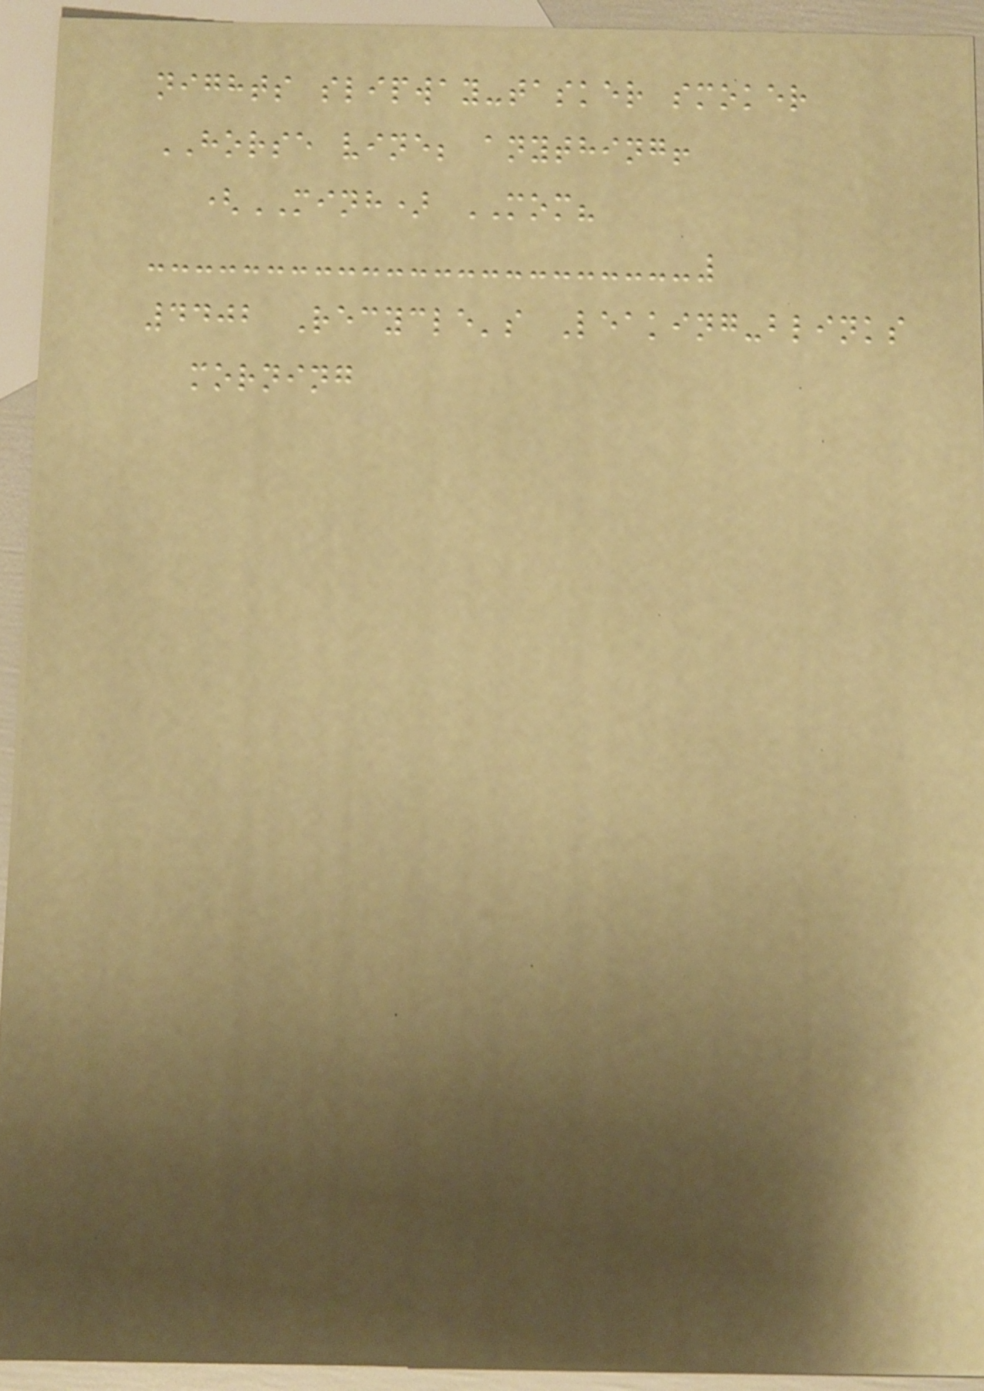nights slipway-tasker smoker
HORSE vine; anything!
(MINH) MOM?
4402 Recycle's Leaking-blinks
morning
